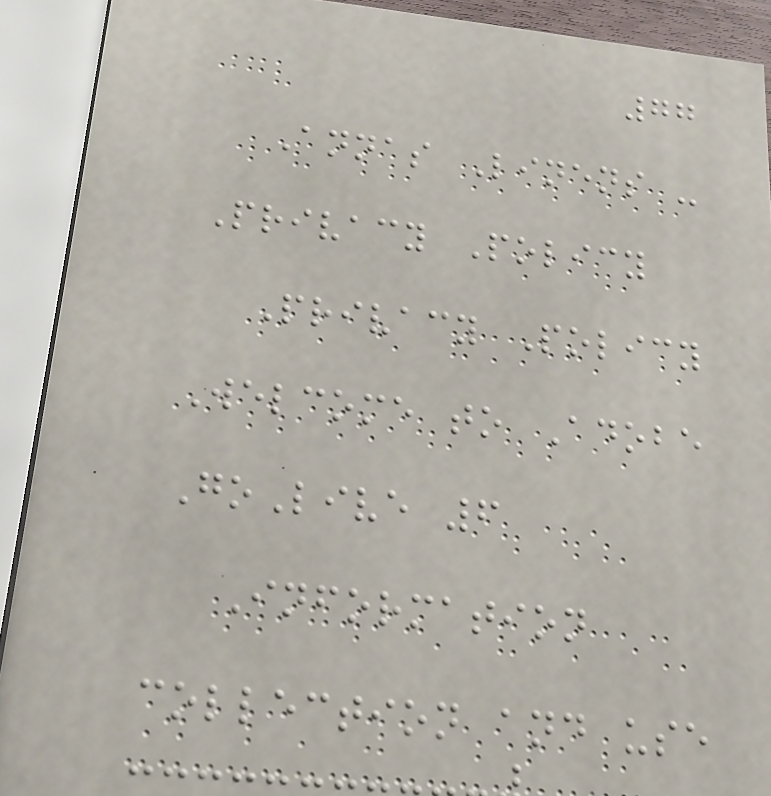77
Annas Linens -
Privacy Policy
Privacy Policy
Welcome to Adobe
GoLive 6
Information
collection and use
